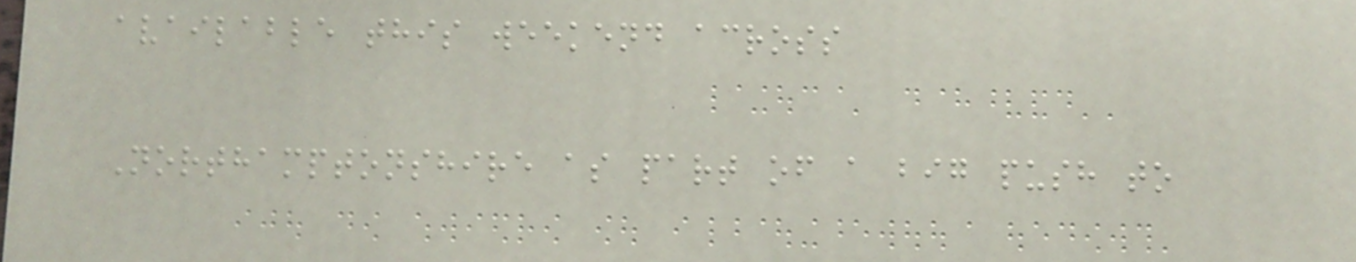available this weekend across
Northamptonshire as part of a big push to
